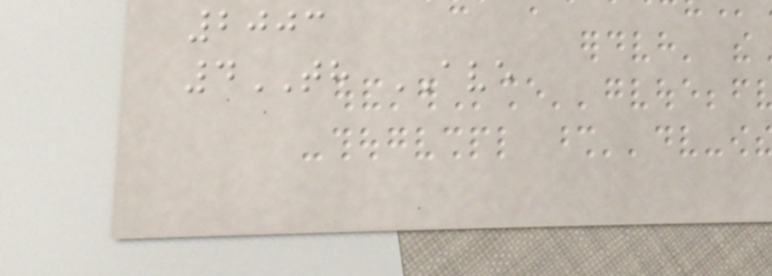2003
4TH AVE
